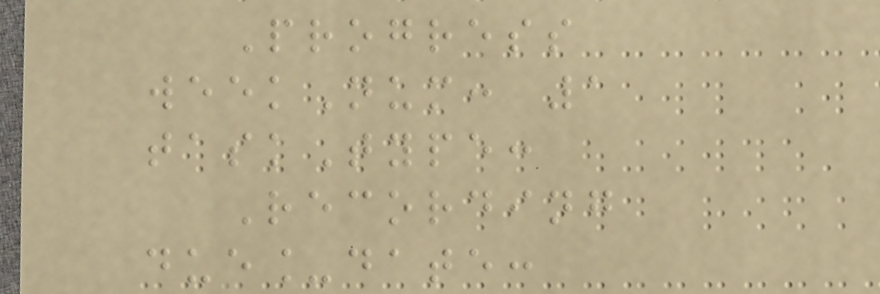Progress
weekNum: 1
taskType:
Recording
due_date:
